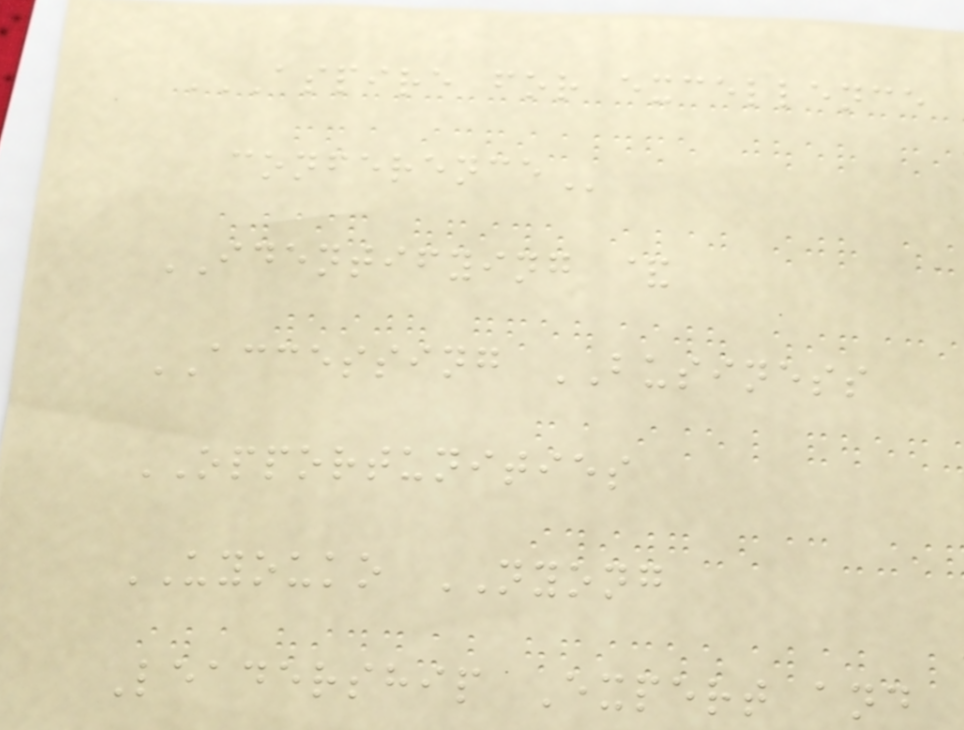ASPIRE FOR EXCELLENCE
CONFERENCE
IDENTIFYING &
ACCESSING BUSINESS
OPPORTUNITIES
UYOUKO NYONG
Leadership Expert and
